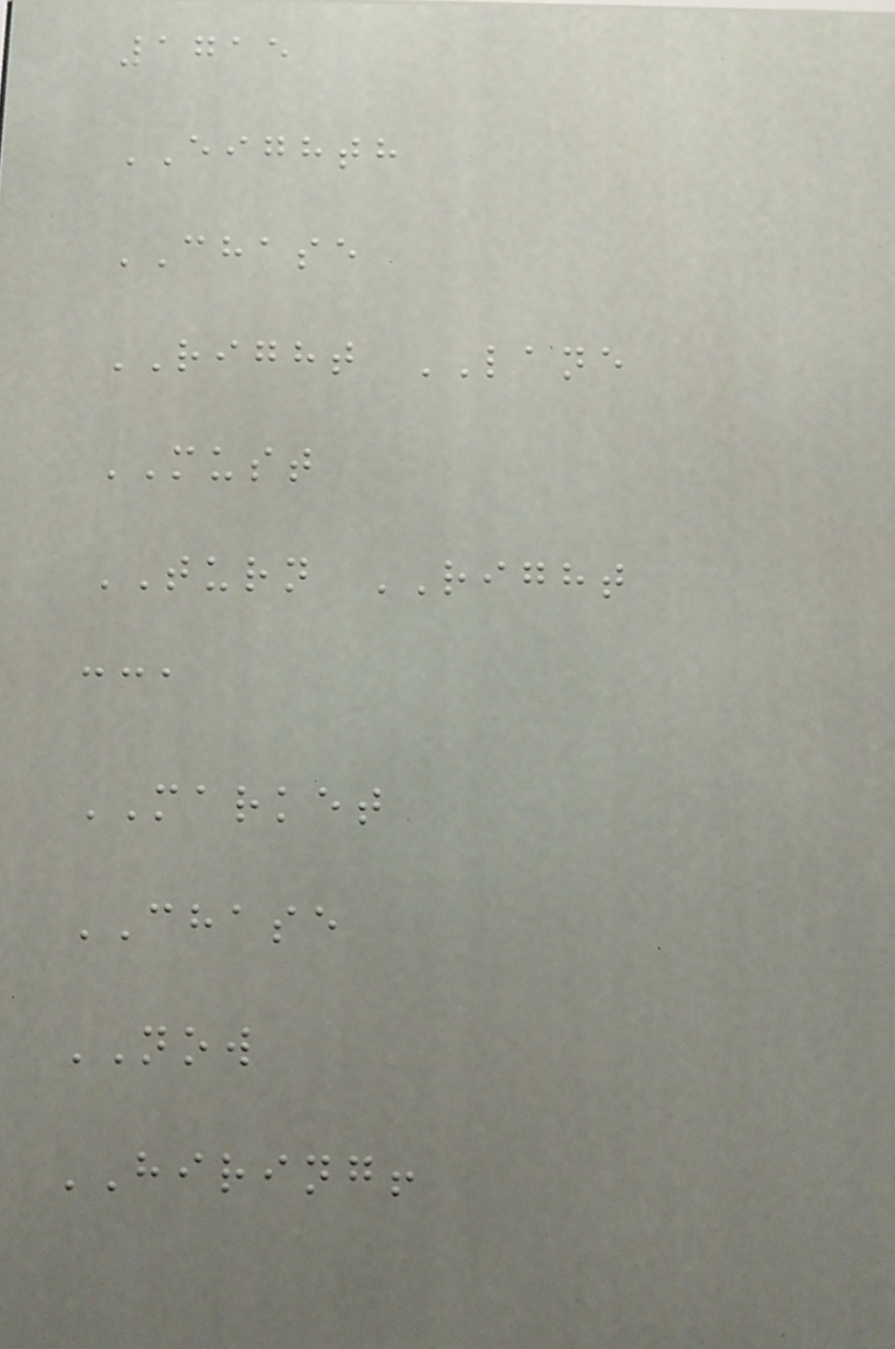1715
EIGHTH
CHASE
RIGHT LANE
MUST
TURN RIGHT
cca
MARKET
CHASE
NOW
HIRING!
